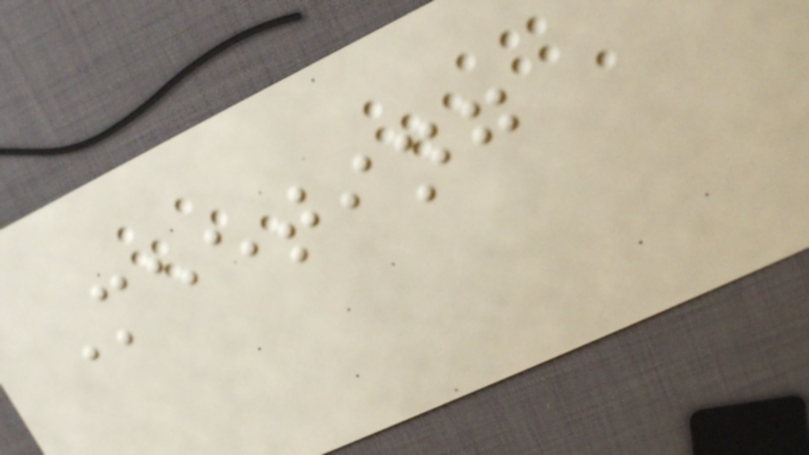Meeting
